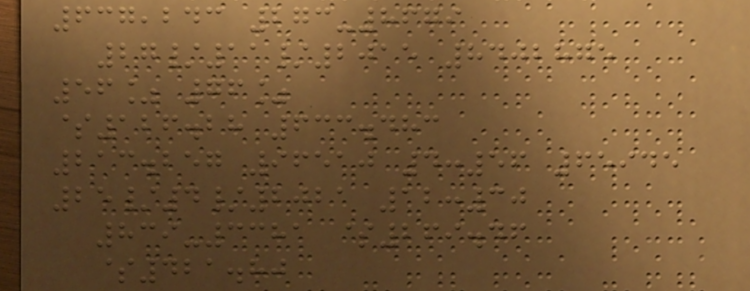637,243 273-8679
27/11/2015 8402875
56% 76%
$126.28 633.483
213.257 96510 4:56 65945
25/4/2021 12:30
839-3381 $269.46
$421.80
